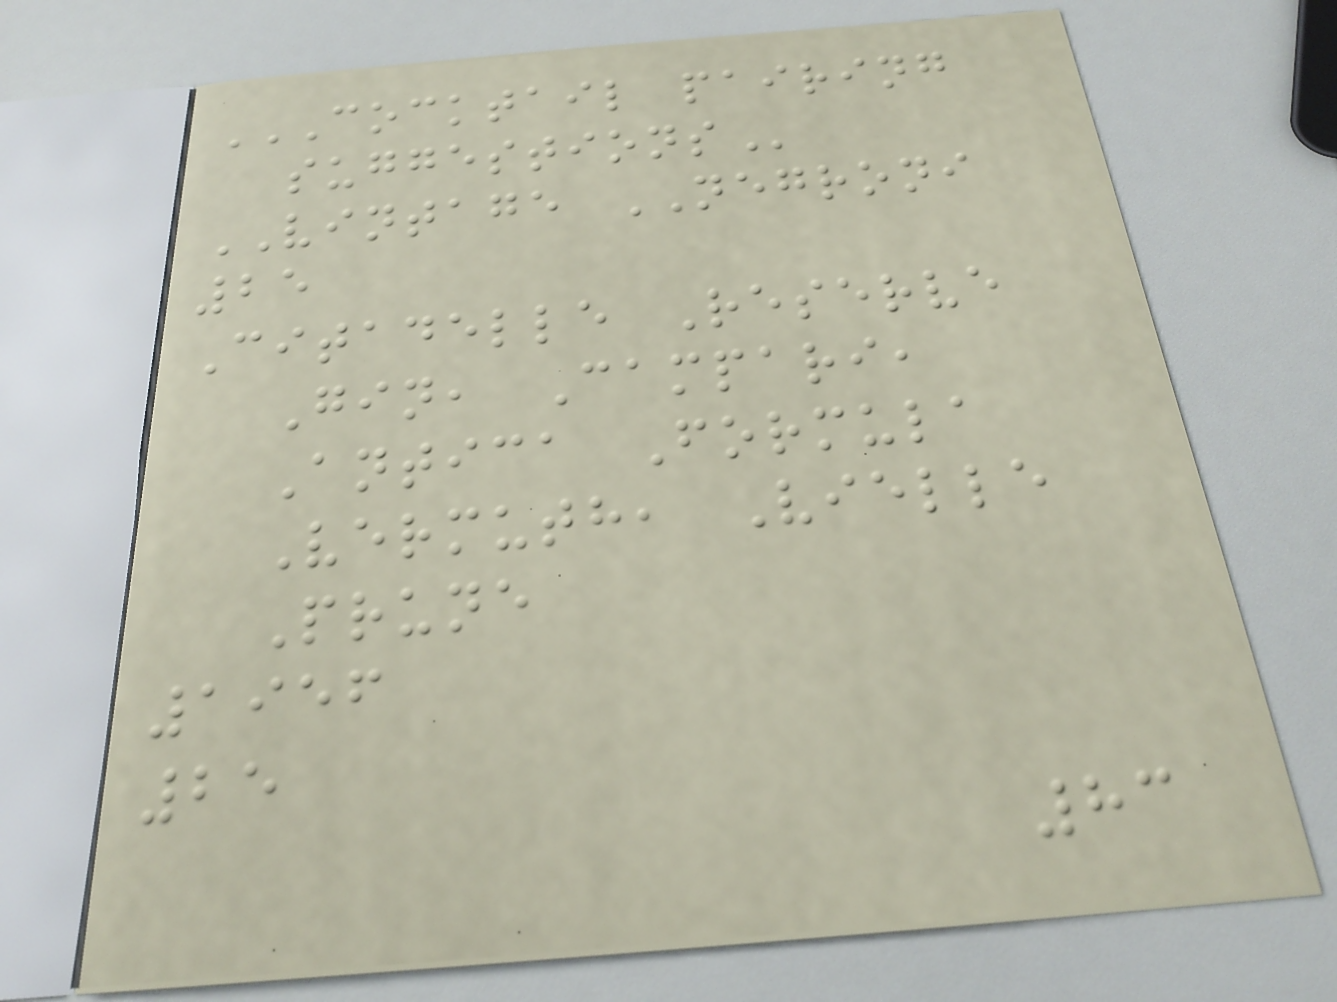COCKTAIL PAIRING
SUGGESTIONS
VINTAGE NEGRONI
25
Citadelle Reserve
Gin, Campari,
Antica Formula
Vermuth, Vielle
Prune
1956
25
83
